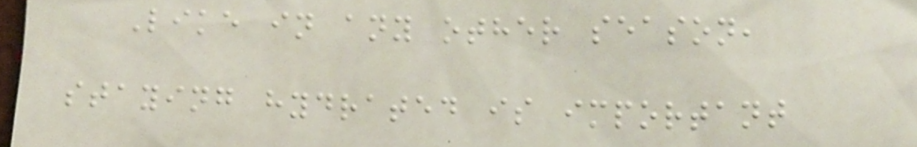Like in any other season,
staying hydrated is important
